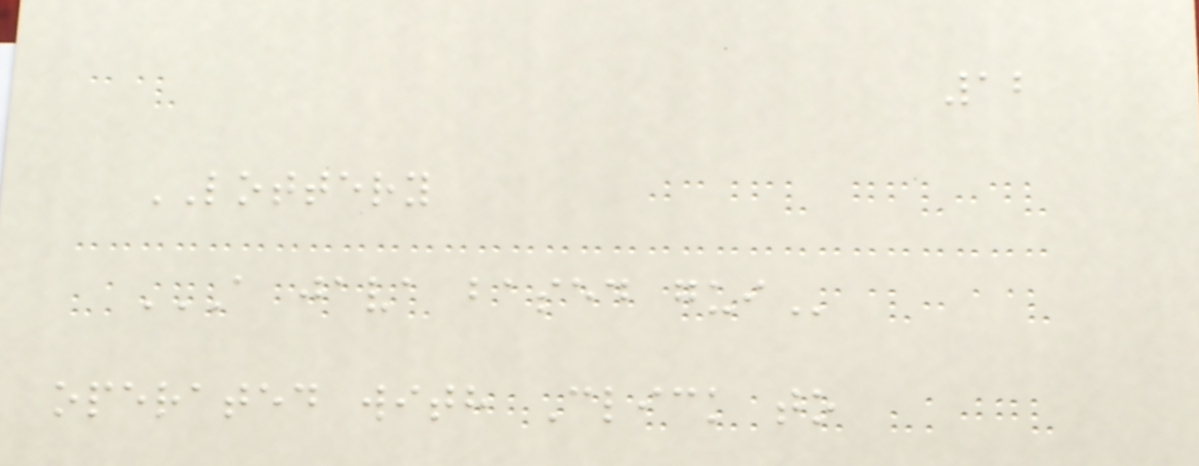12
LOTTERY
A JAVA BASED GUI
operated with Click to
